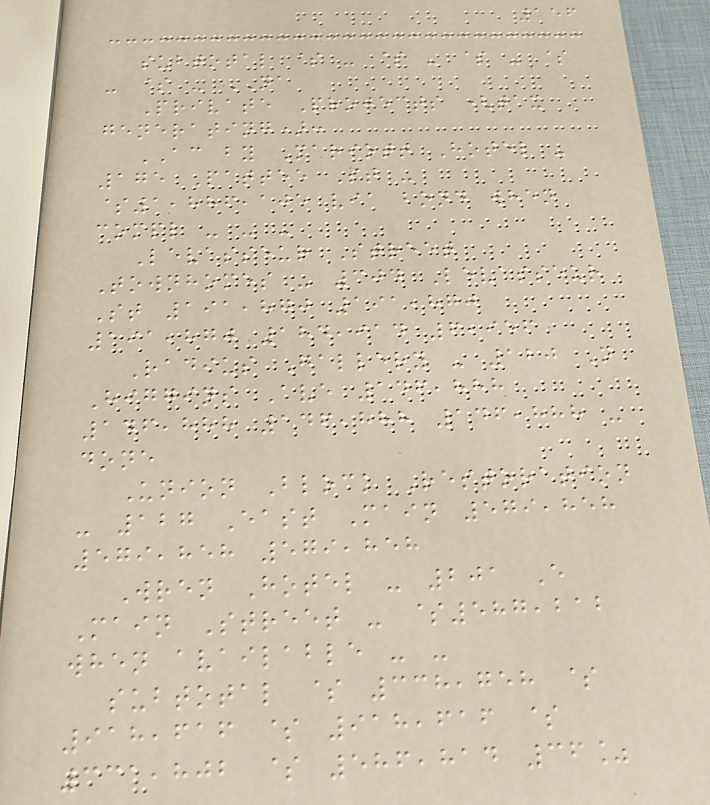156
subtotal $ - $ - $ - $
- $ - NA
Private Projects (tax
generating):
AC by Mariott Hotel -
175 Pattee St -
$1,886,105 via bond when
compl - - -
Levasseur Street
Townhomes - 304 Levasseur
St 191,870 191,870
191,870 184,914 6,956
Radius Gallery - 120 N
Higgins Ave 146,888
146,888 146,888 146,888 -
done
Union Block Restoration
- 127 East Main 579,858
579,858 579,858
Wren Hotel - 201 E
Main Street - $587,212
when available - -
subtotal $ 338,758 $
918,616 $ 918,616 $
331,802 $ 586,814 36%
